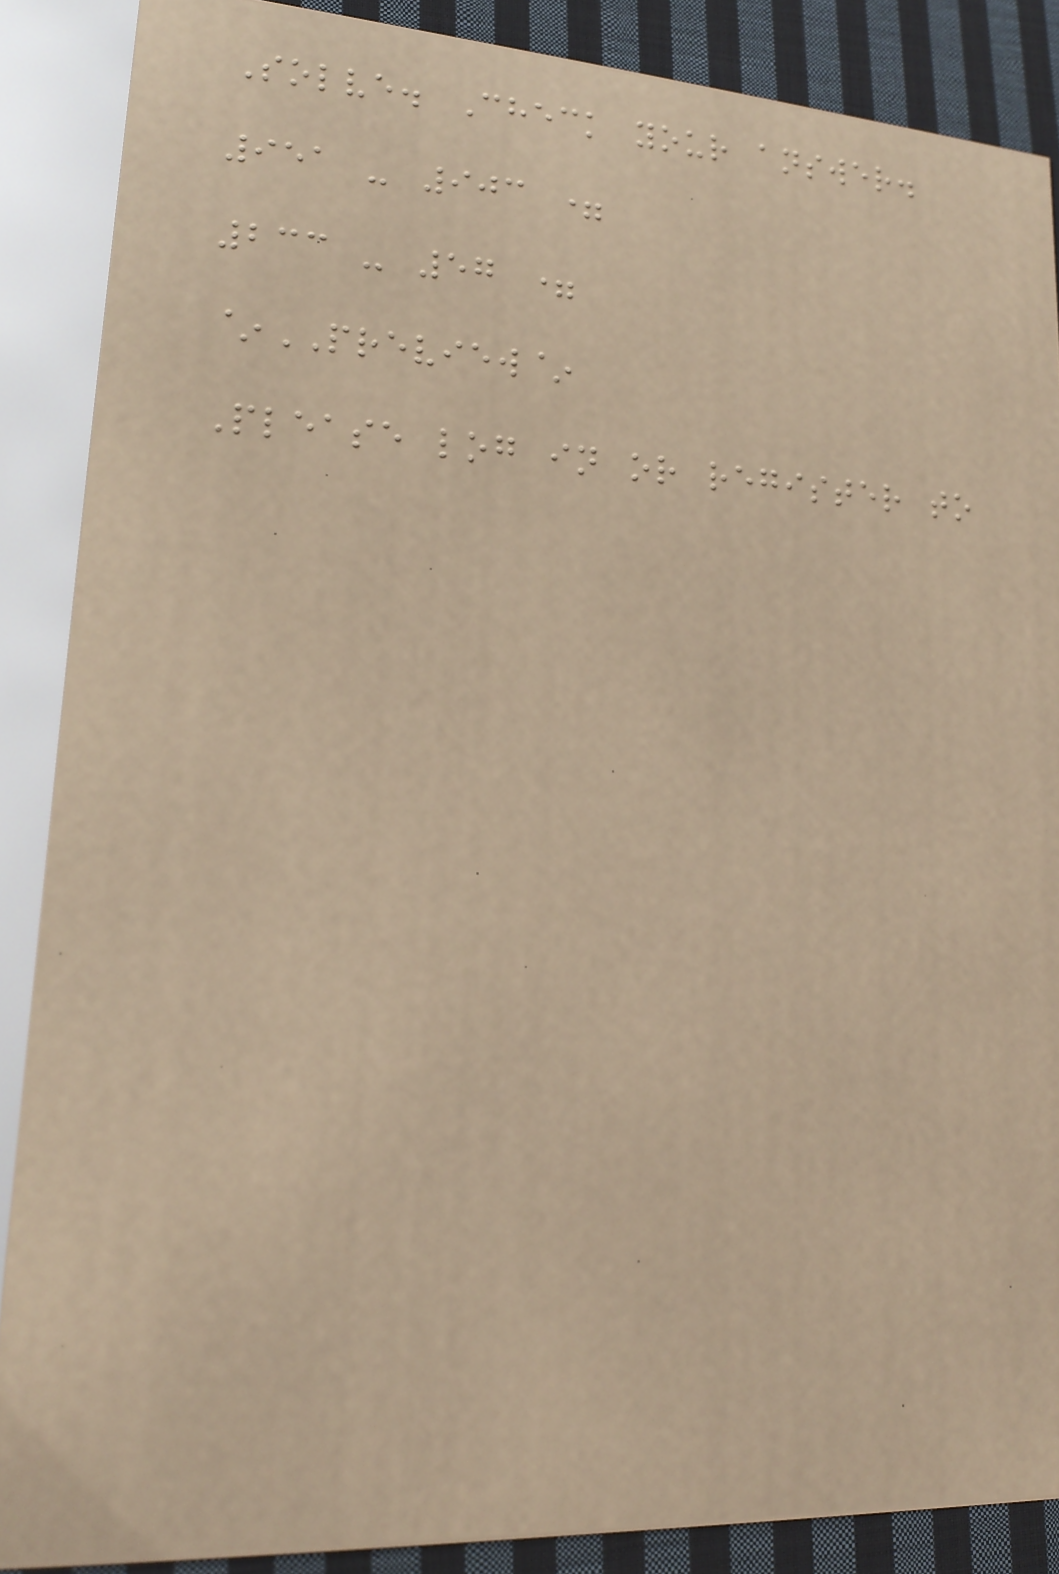Solve. Check your answer.
951 - 903 =
233 - 57 =
~PREVIEW~
Please log in or register to
